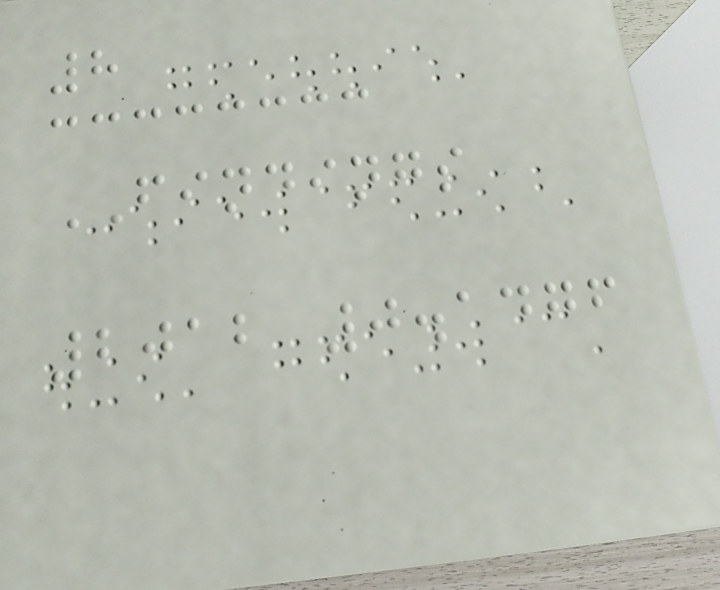8
FINDINGS
2012 0.1476
